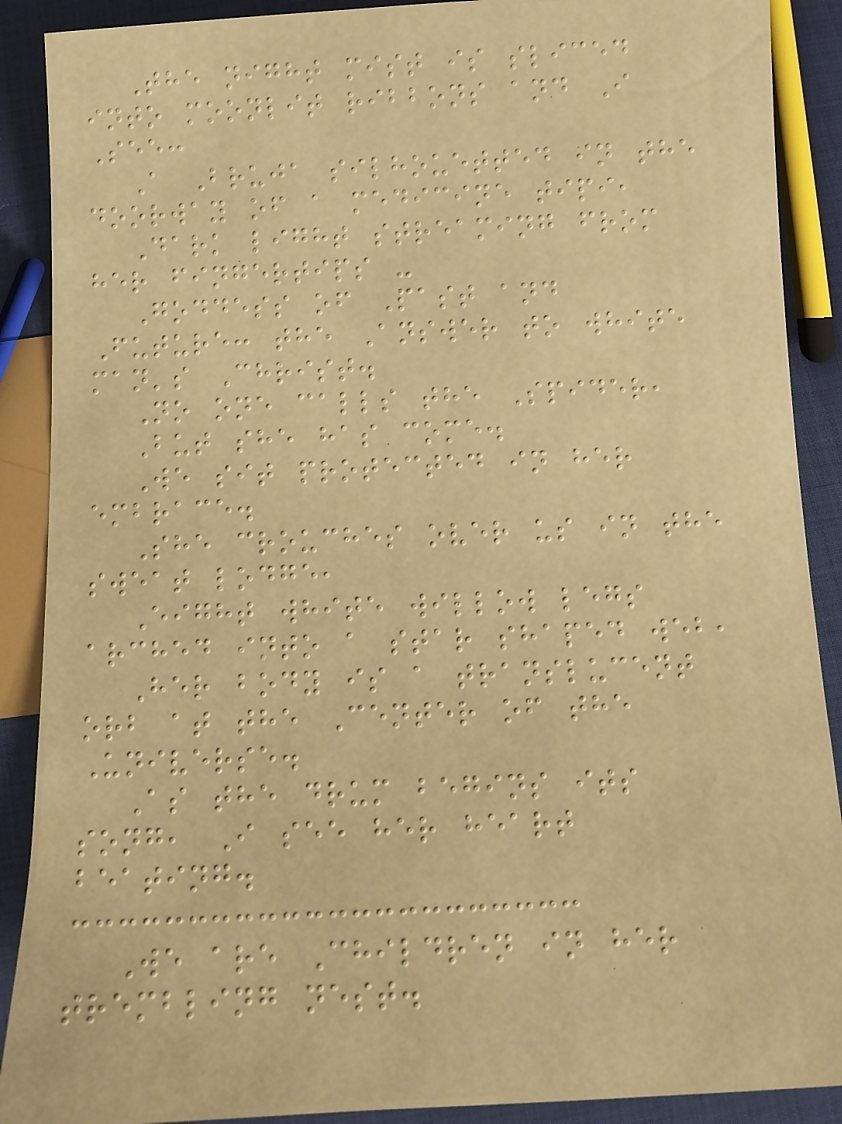The night mist is sliced
into moonlit ribbons and I
See:
A Bruja silhouetted in the
doorway of a medicine tipi,
Dark light streaming from
her fingertips -
Goddess of Past and
Future: the Answer to white
man's Christ.
No one calls the Spider,
But she has come.
We sit protected in her
embrace.
She crouches over us in the
sweat lodge,
Eight white willow legs
arched into a star shaped web,
Her body is a translucent
orb at the Center of the
Universe.
As the drum begins its
song, I see her heart
beating.
We are Children in her
trembling nest.
